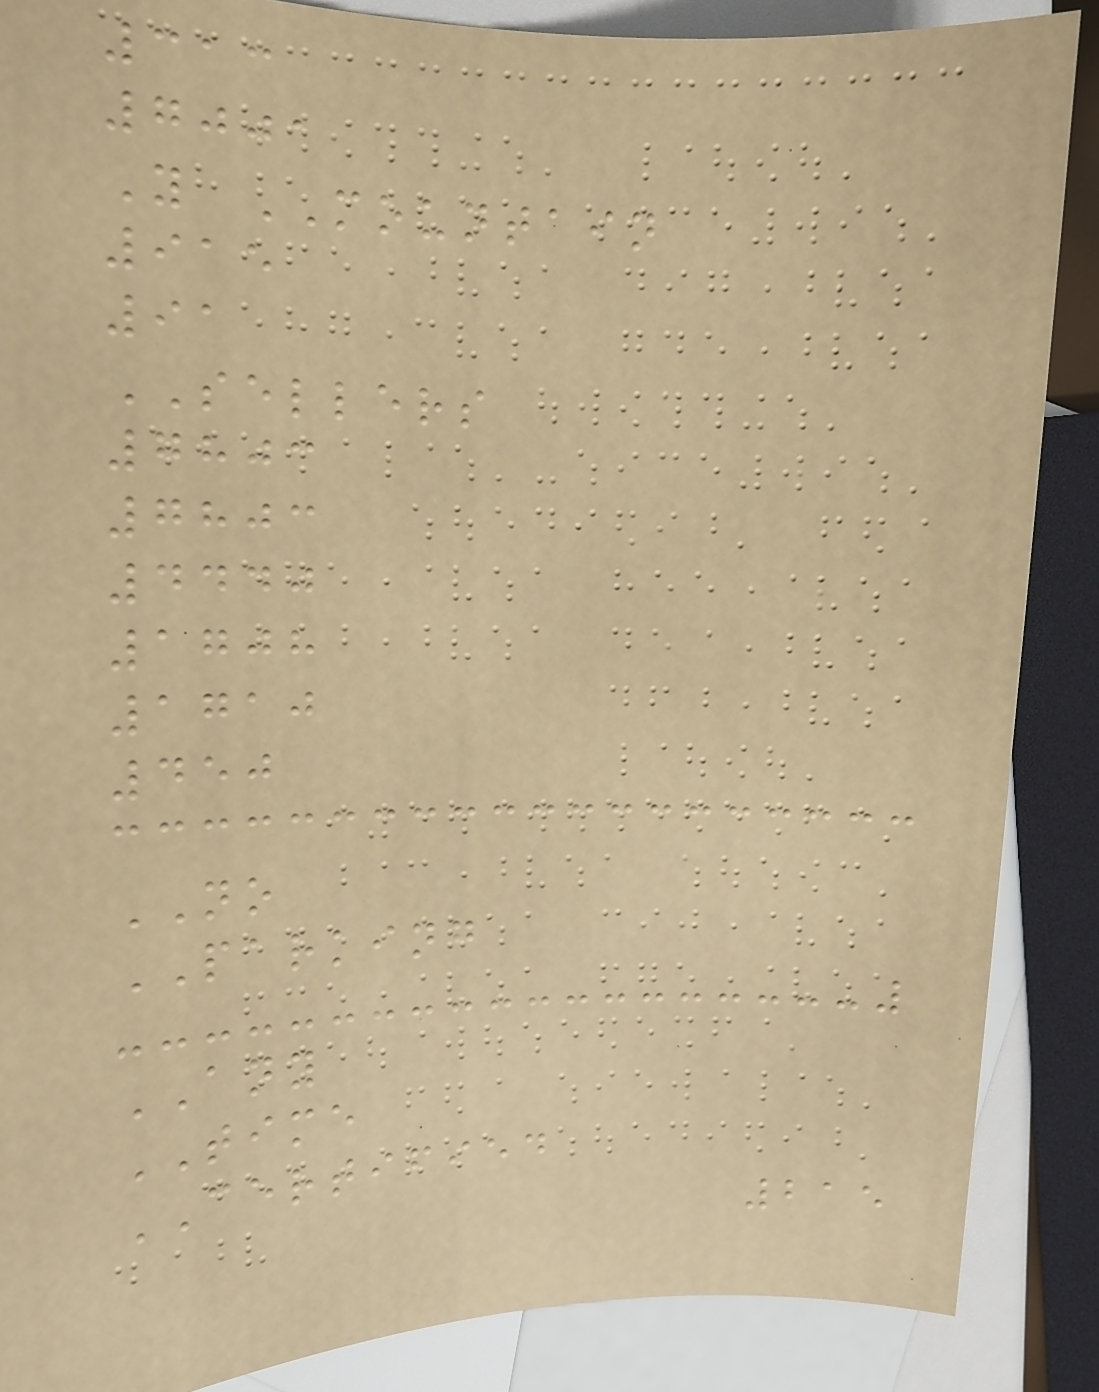313
7001
Y MOUNTAIN
915
91
SELLERS
7803
7803
4440
1708
1710
450
NO
PARKING
ANY
TIME
CERTIFIED
215
